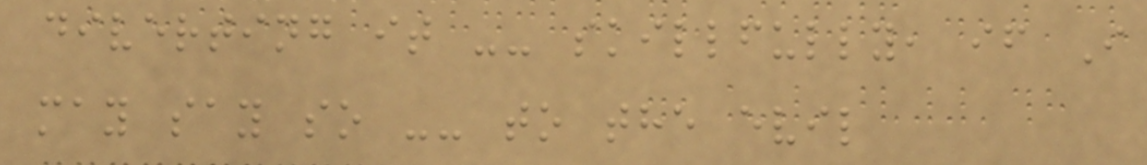diverting it -- skillfully, if I
may say so -- to the evil
